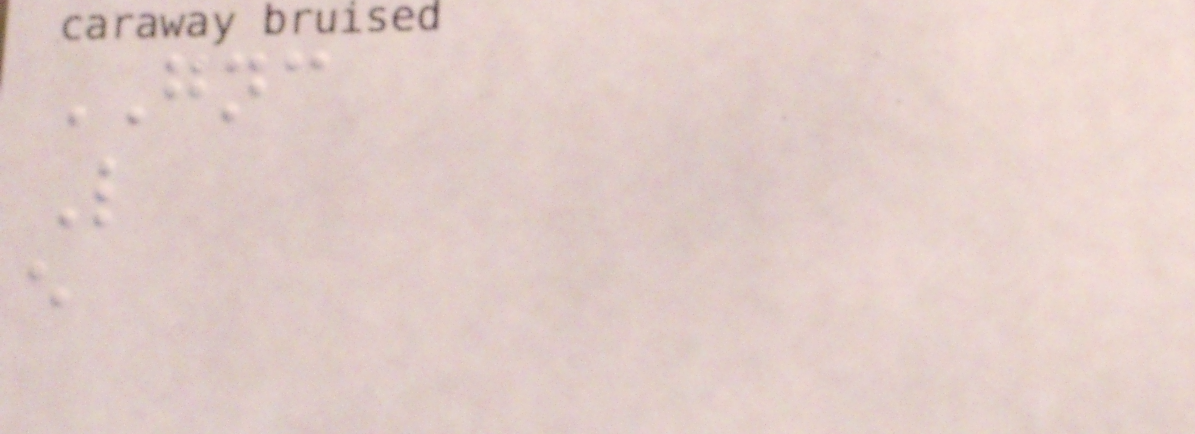GNC
L
e
